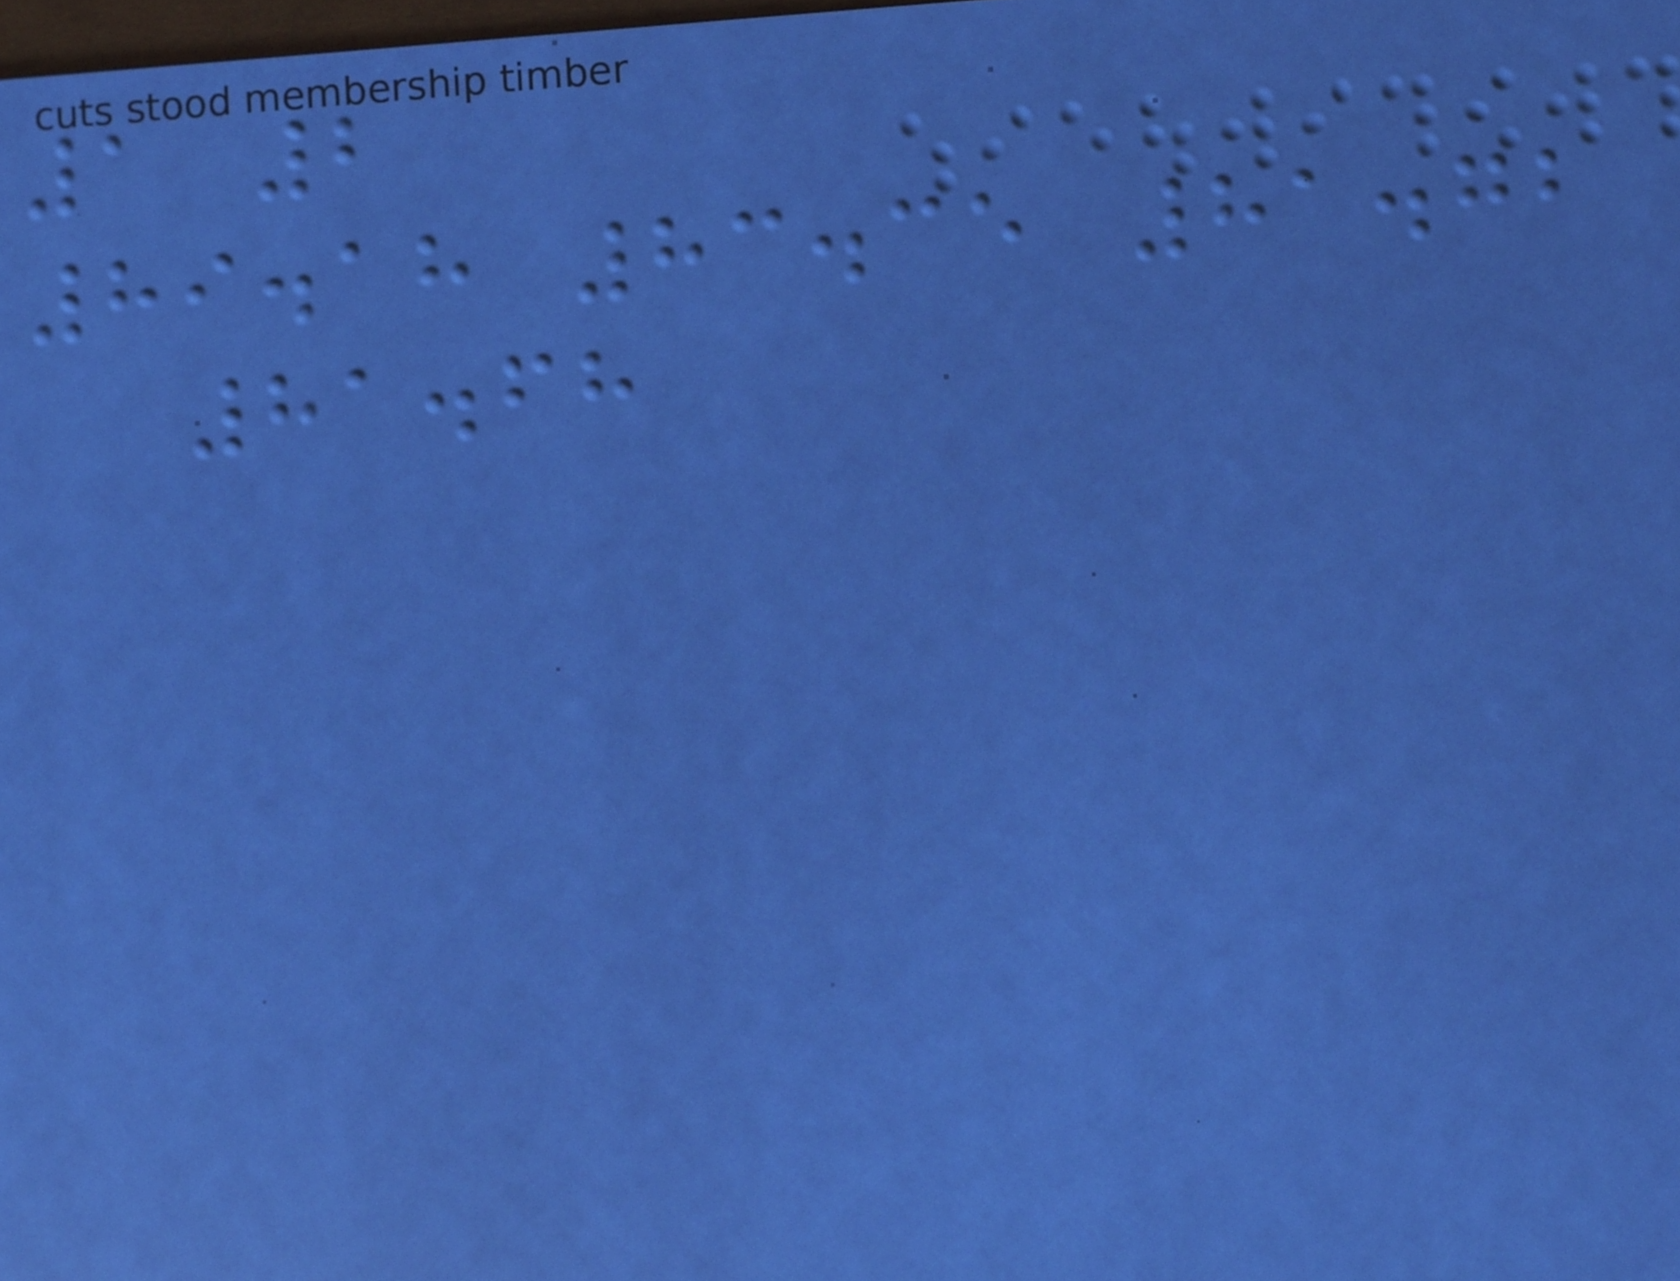1 2
89.18 83.35 81.72
81.68
